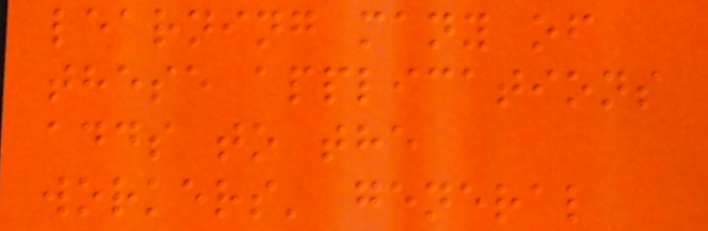learning many of
these applications
adds to the
workers' general
